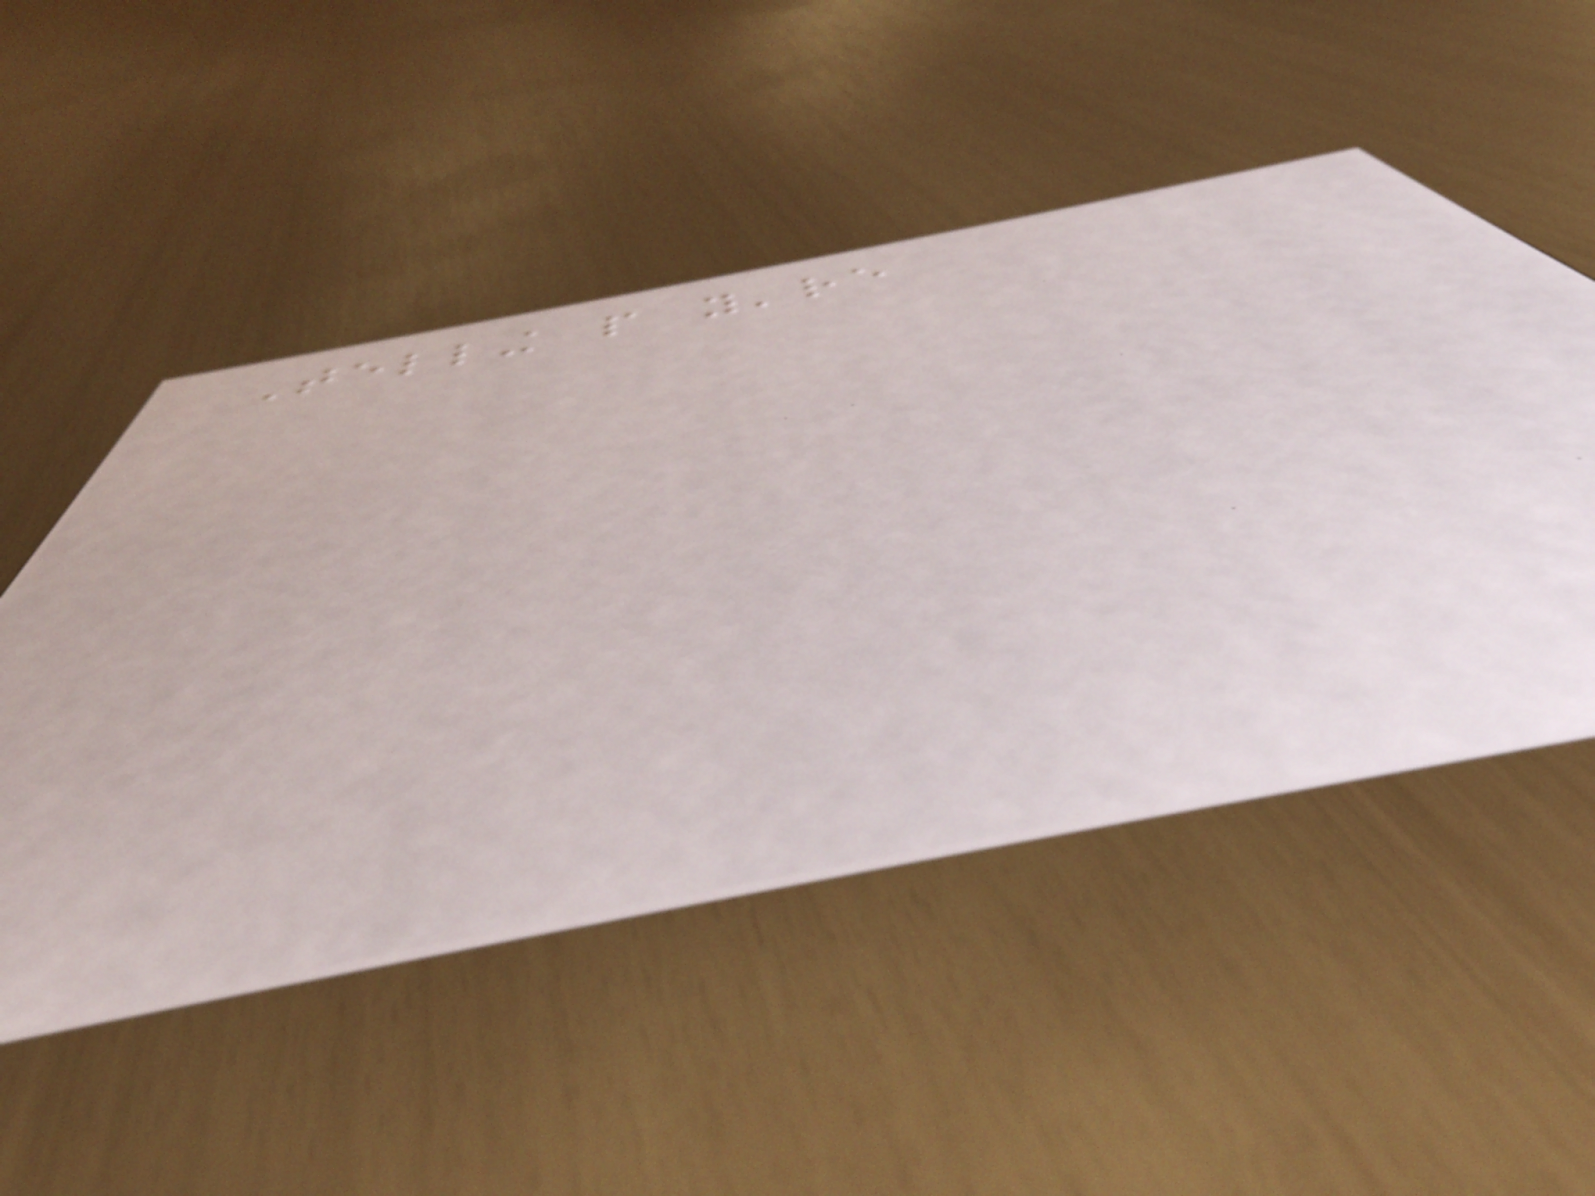Telling people you're
